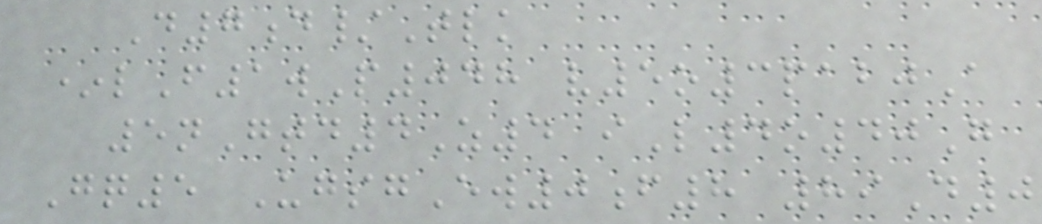D7d/Tlk
*lF1wP048 v5o3pabjA
5nGtd4Z4 iL4o40G
Gq5 UgsgEw0f8 89D0
